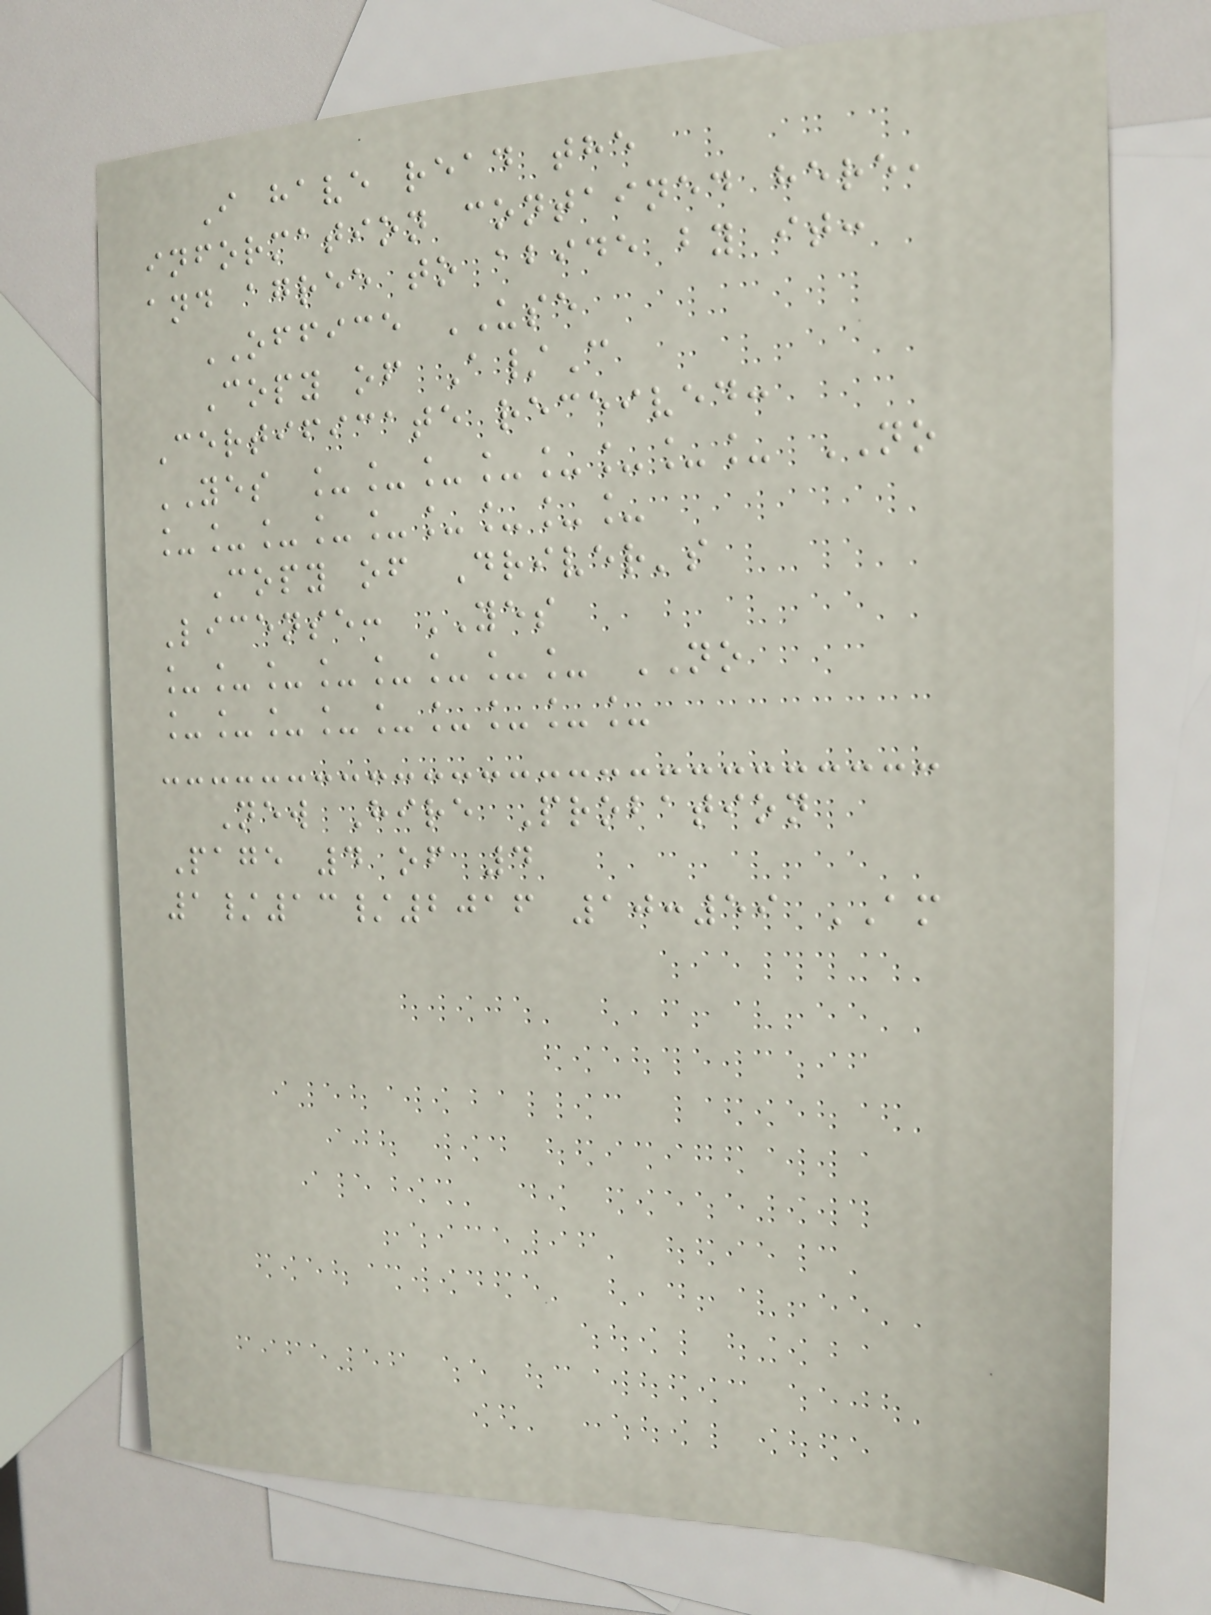I have read the
information contained here,
and agree to abide by it:
OFFICE USE
Copy of A/C
Certificate received:
YES ________ NO
_________
Copy of Driver's
License: YES
________ NO
_________
New Hire Probation
Page 4 of 4
1/13/2016 10:59 AM
